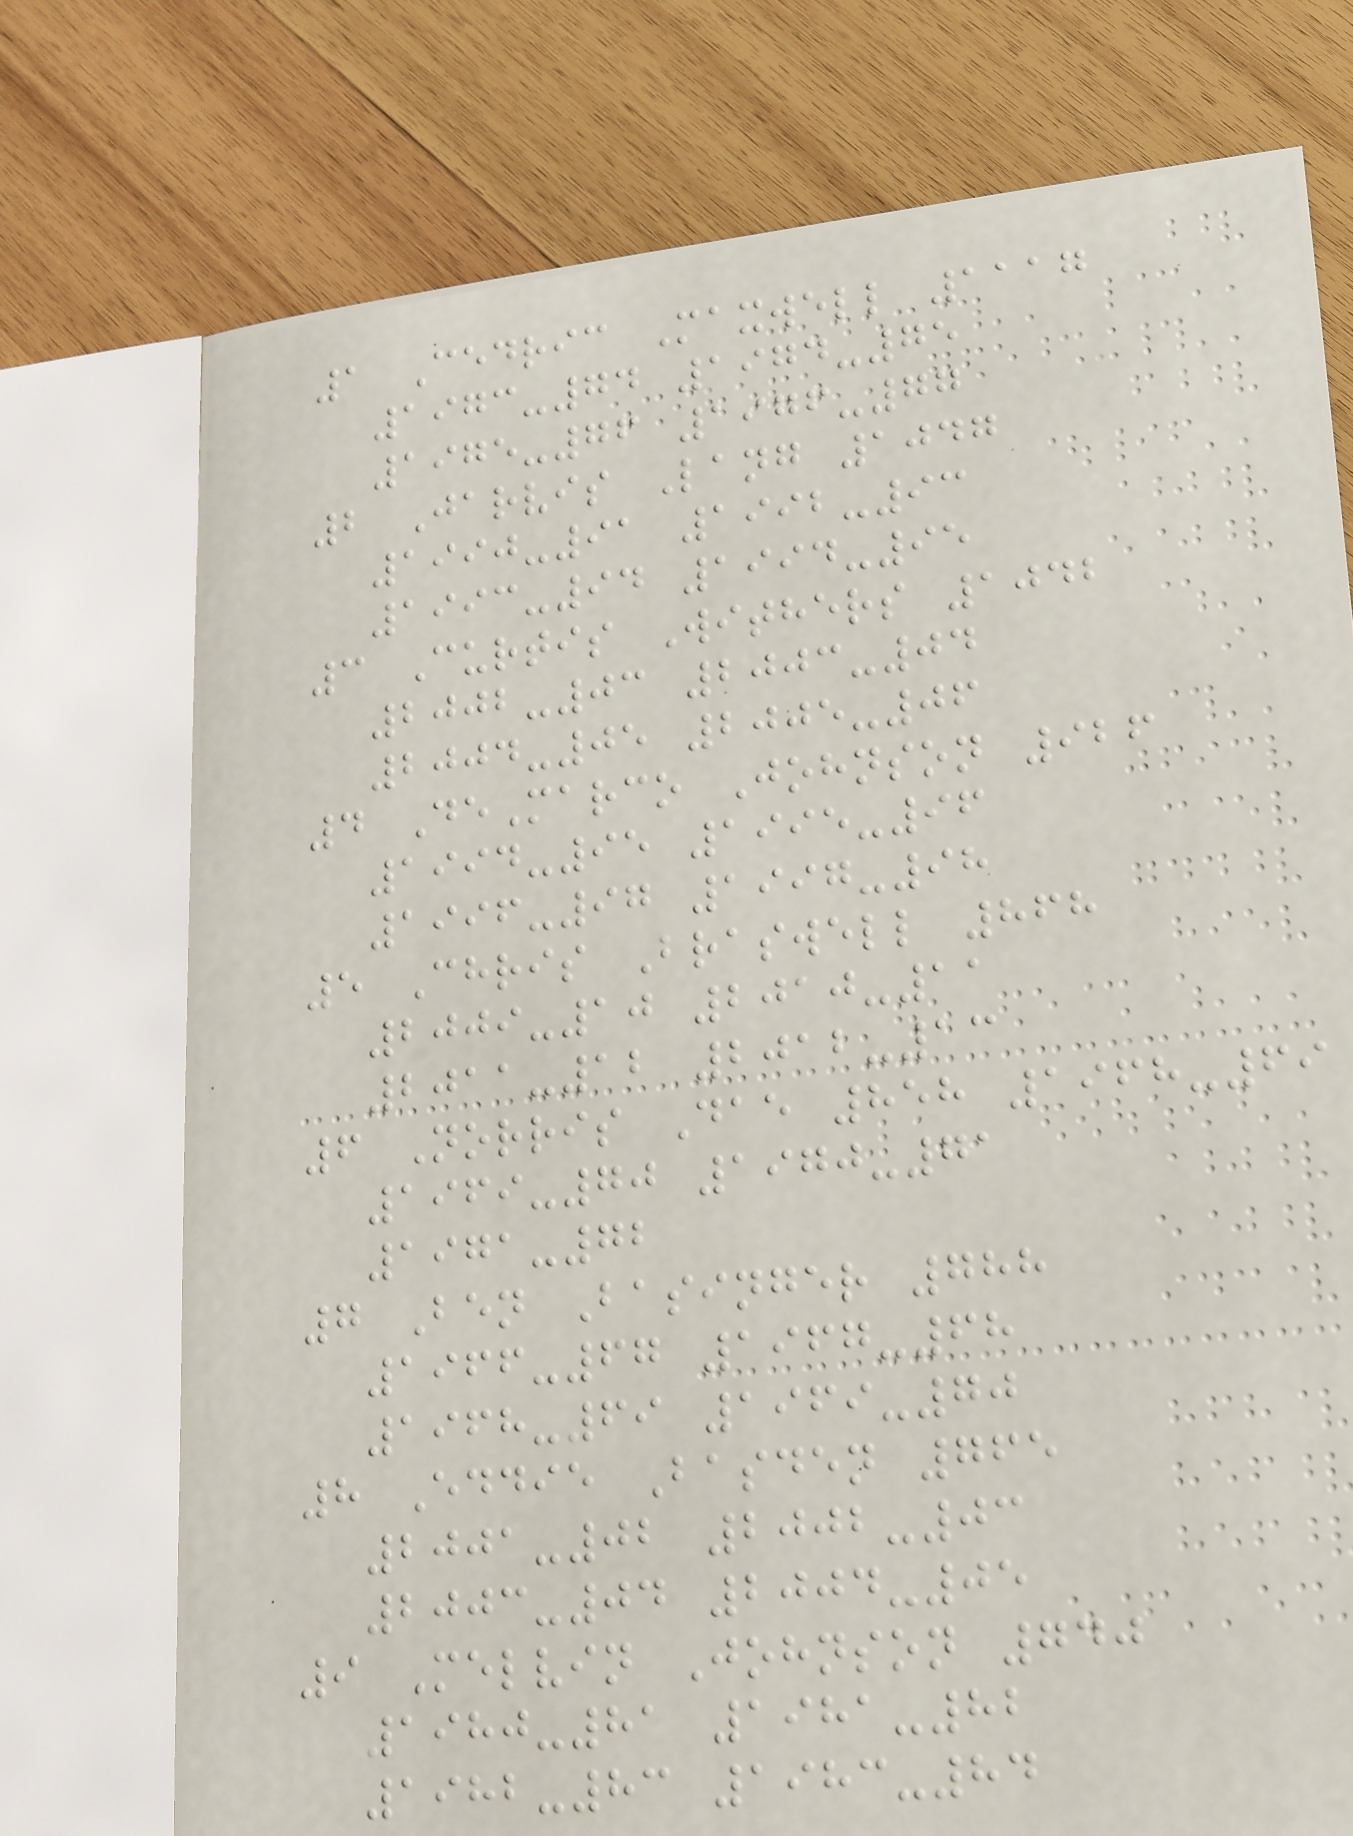1 Cedric Maxwell 1117
1973-74 1974-75
1975-76 1976-77
2 Jarvis Lang 1047
1990-91 1992-93
1993-94 1994-95
3 Curtis Withers 1042
2002-03 2003-04
2004-05 2005-06
4 DeMarco Johnson 926
1994-95 1995-96
1996-97 1997-98
5 Chris Braswell 868
2009-10 2010-11
2011-12 2012-13
6 Norris Dae 858 1968-69
1969-70 1970-71
1971-72
7 Ben Basinger 788
1966-67 1967-68
1968-69 1969-70
8 Eddie Basden 765
2001-02 2002-03
2003-04 2004-05
9 Melvin Johnson 740
1980-81 1981-82
1982-83 1983-84
